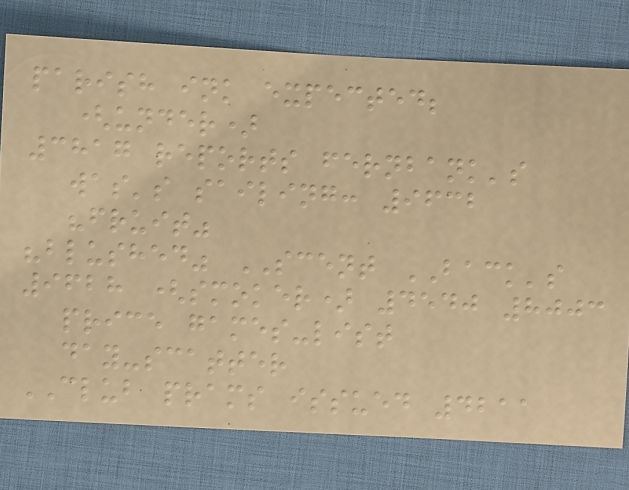parish ink expected;
(under)
3817 reports fernbank's
was's sailing: 9632
"fruit"
"blushed" SCENT BACK's
9628 (smoker) 4540 8003
price games-list
day-scatter
CLUB prams issued 4211
